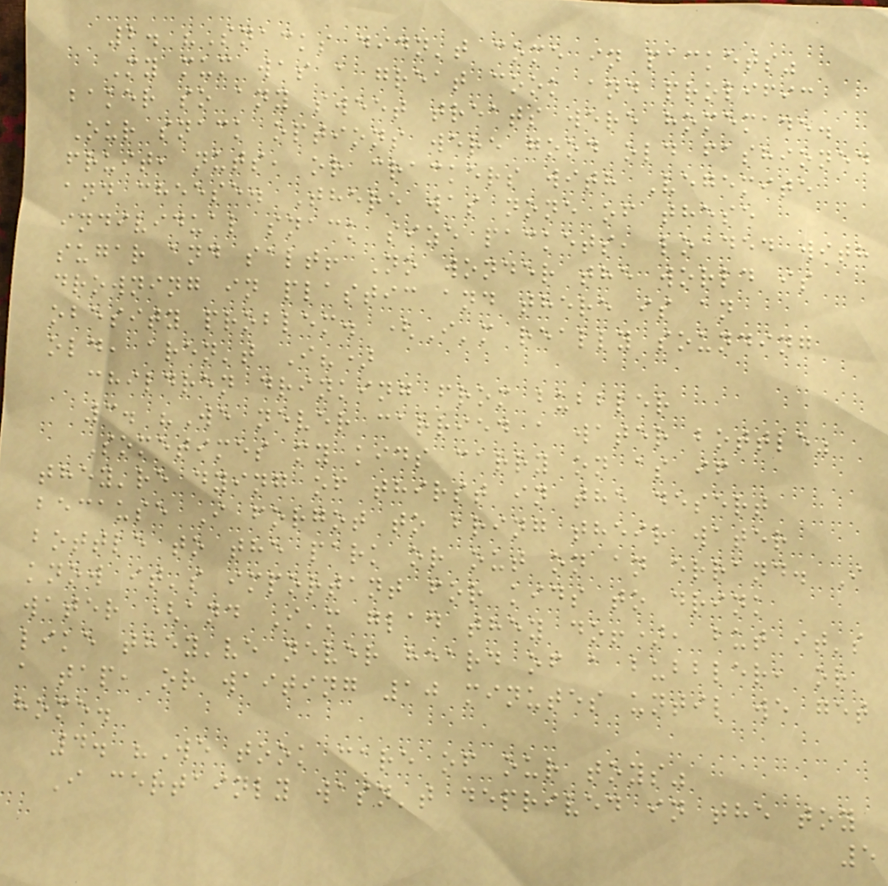2. "Snacks didn't come in packets"
My mum was a great cook and prolific
baker so any sweet treats were homemade.
Our snack options were good old fashioned
fruit, nuts, or crackers with Vegemite
and cheese. There was none of these
individual snack size packets, loaded with
sugar and salt! No wonder the world is
drowning in plastic and there is an
obesity problem. (I'm really sounding
old, aren't I?)
children drinking from bubbler
3. "We never carried a water bottle"
Sometimes my kids carry on as if
they're dying of thirst in the desert
because I forgot to bring their water
bottle to the park or out on an errand. I
know it's important for kids to drink
water (and I'm glad they do!), but it's
like they've never heard of a bubbler, or
a tap, or waiting 10 minutes until we get
home.
4. "We took care of our toys"
I certainly wasn't deprived in the toy
5
